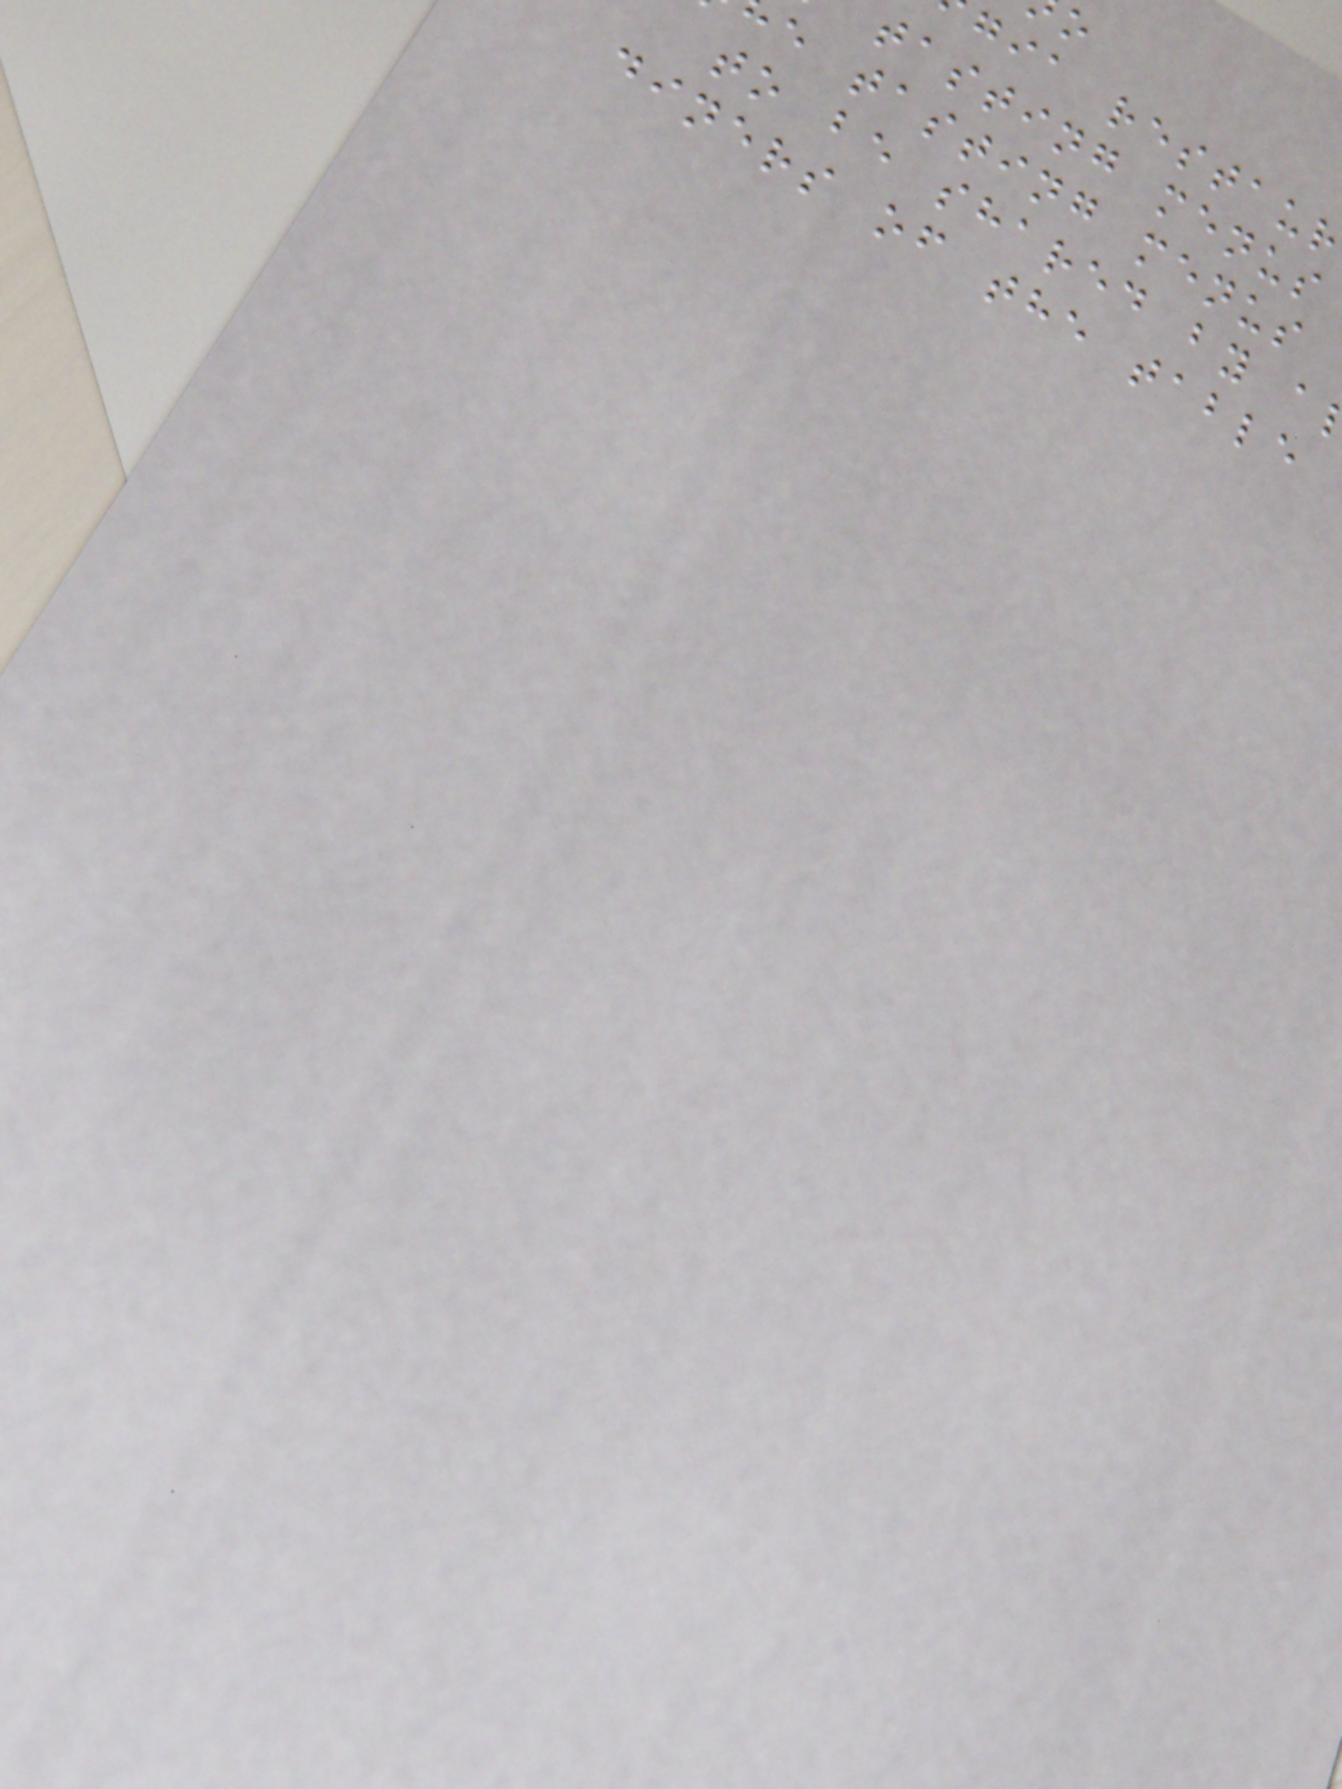gia restaur
tasting menus
e tasting menus
to be shared by a
diners of the table
